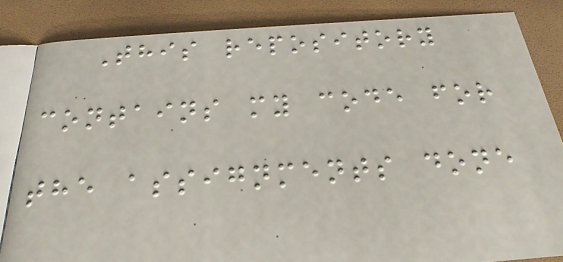This repository
contains my code for
the assignments done
